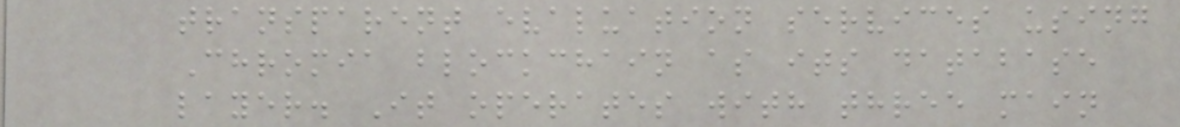transparent evaluation services using
Chromia blockchain as its database
layer. It operates with three main
